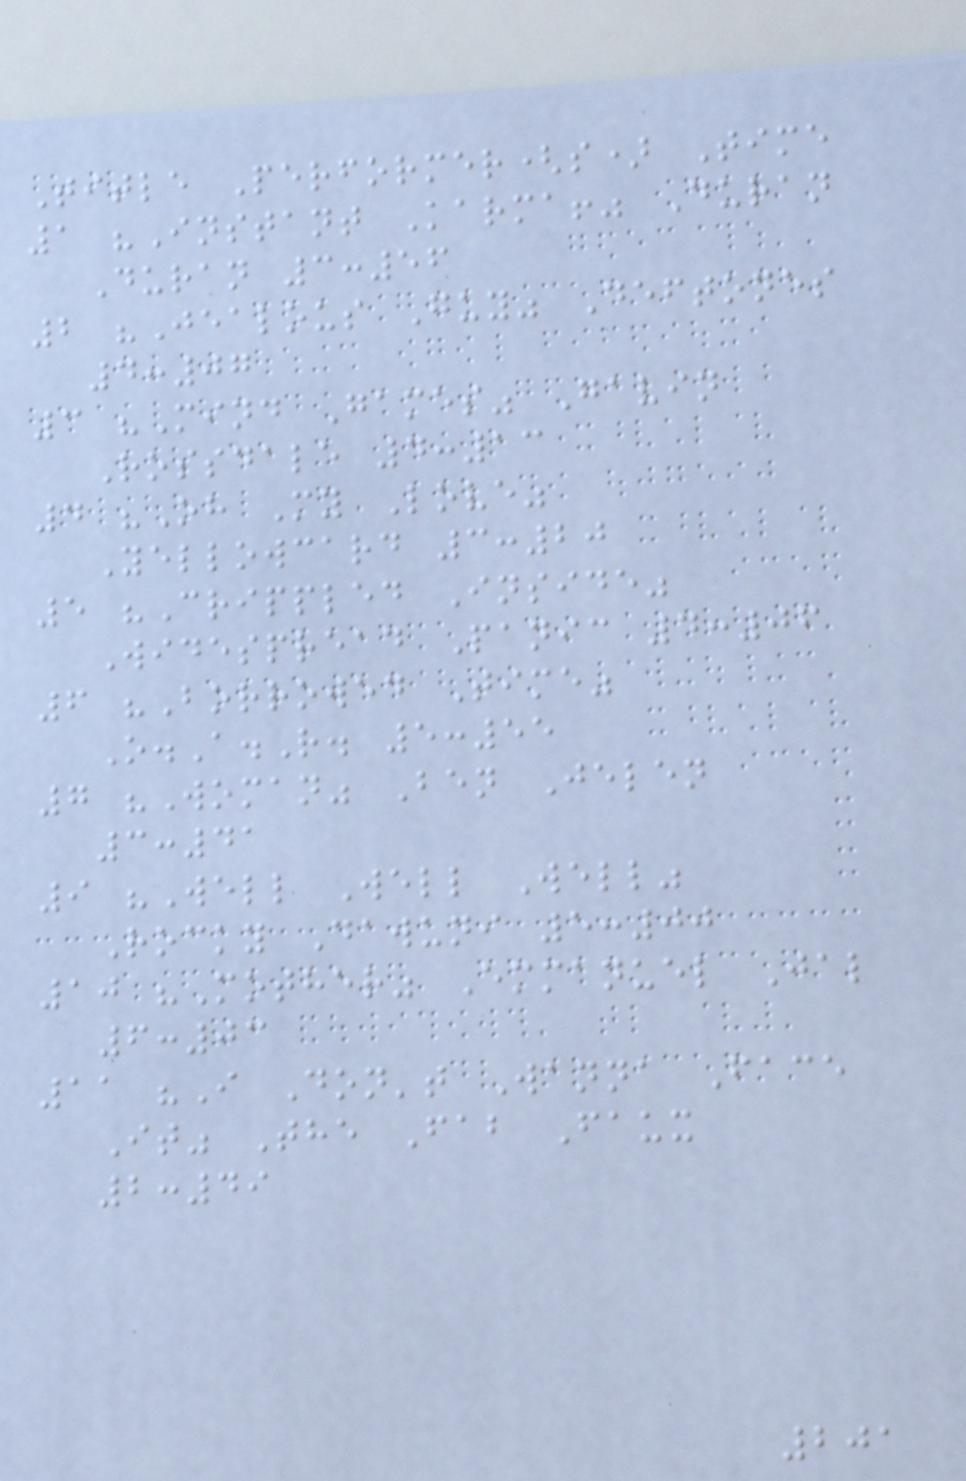Title Performer(s) Time
1 "Instant Karma!" Duran
Duran 3:56
2 "Jealous Guy" Deftones
4:07
3 "Mind Games" Gavin
Rossdale 4:13
4 "Oh My Love"
Yellowcard 3:20
5 "Crippled Inside"
Widespread Panic 4:06
6 "Borrowed Time"
O.A.R. 5:55
7 "Woman" Ben Jelen
3:41
9 "Well Well Well"
Rocky Dawuni 5:00
10 "Mother" Emmanuel Jal
6:03
11 "I Don't Wanna Face
It" The Fab Faux
2:49
201
